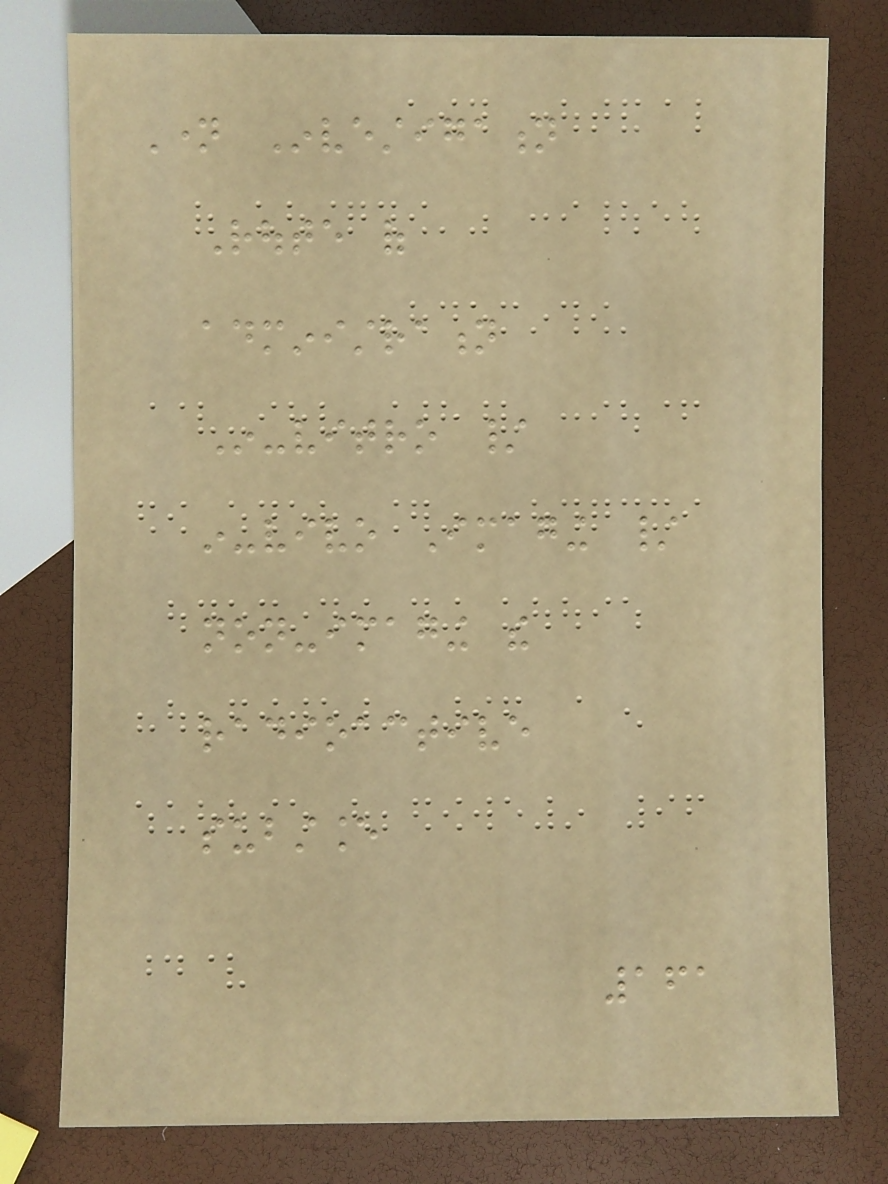Name Investigation
Route of
administration
In-vitro /
in-vivo Imaging /
non-imaging the
radioactive
substance
161
